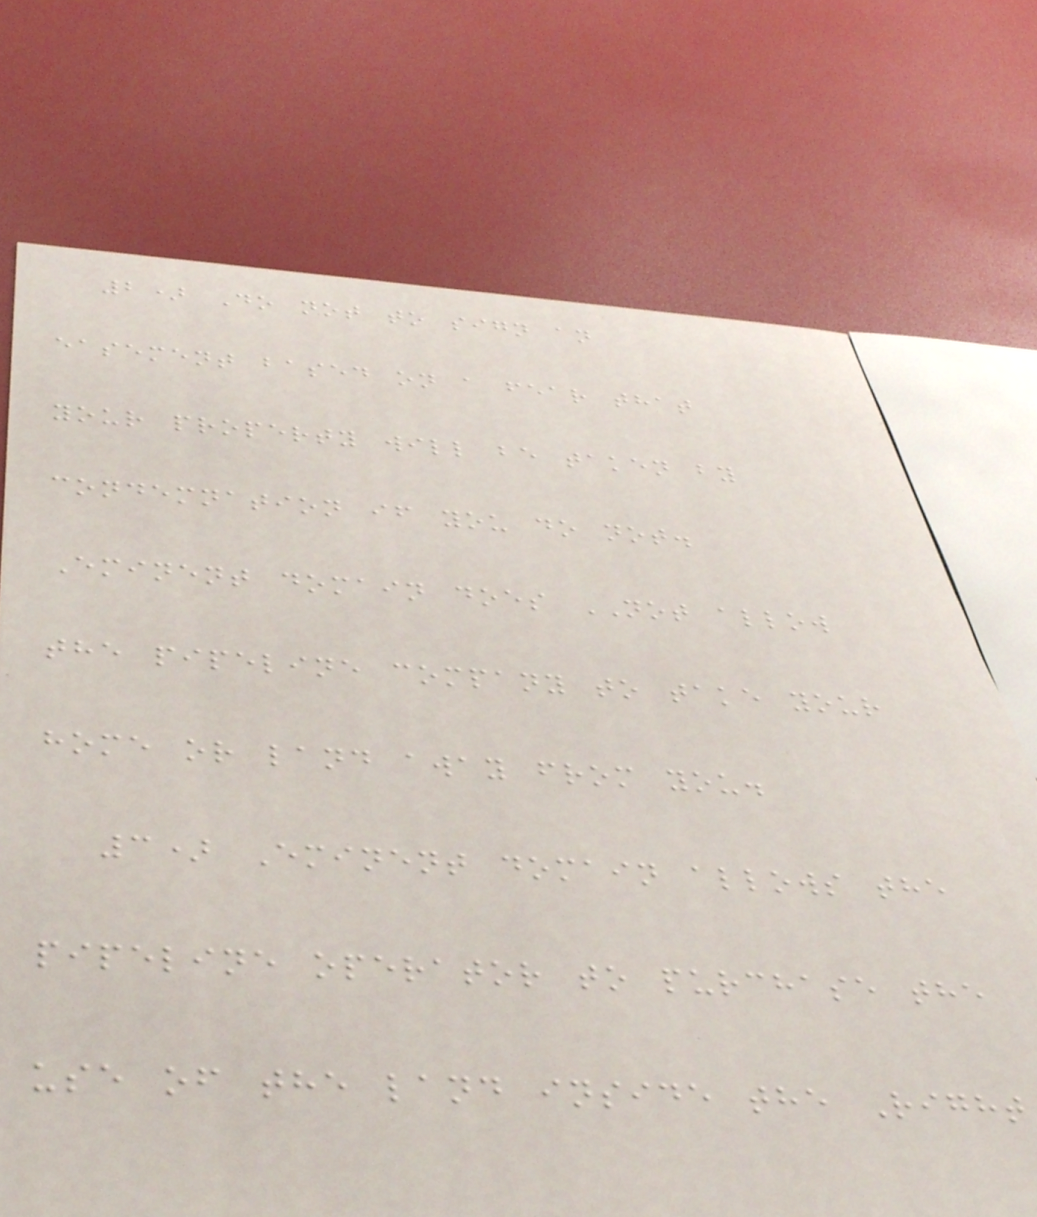2) Do not to sign an
easement based on a fear that
your property will be taken by
condemnation if you do not.
Eminent domain does NOT allow
the pipeline company to take your
home or land away from you.
3) Eminent domain allows the
pipeline operator to purchase the
use of the land inside the Right
